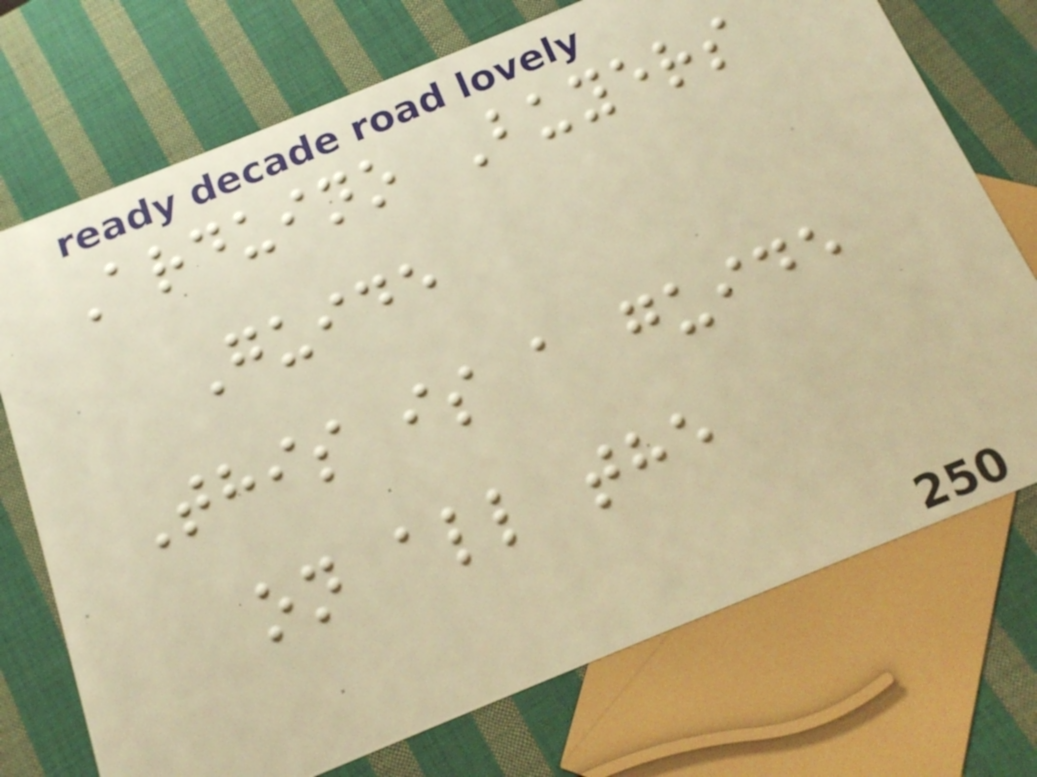Arduino Buyers
Guide
This is a guide
on all the
